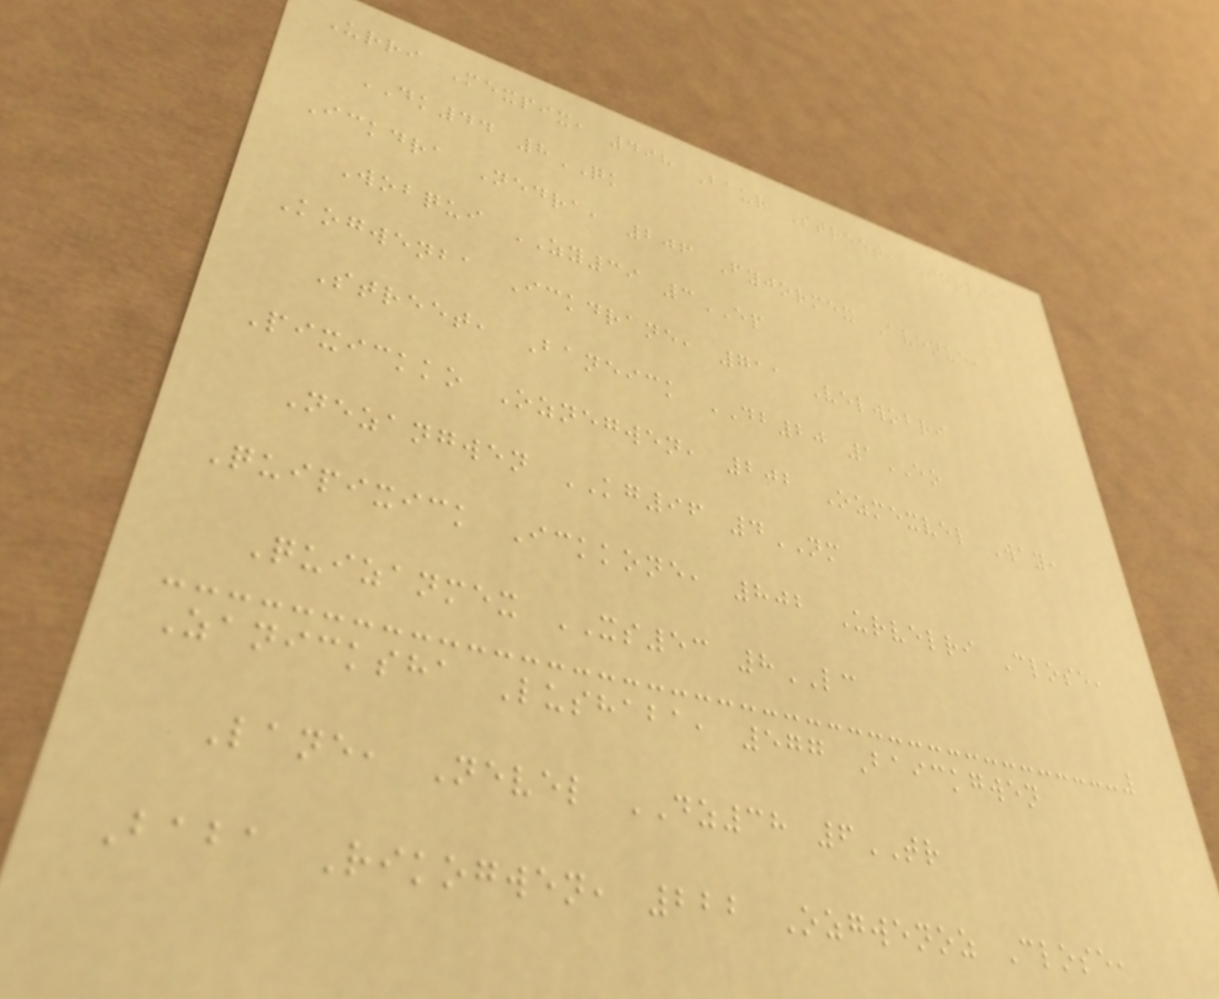Urri Mexpix, 498 Baur Street, Jorpix
DK44 8QK
Ickdra Nedra, 206 Fyjormex Avenue,
Wobqui ZY39 3EP
Kogwenba Ickdrane, 711 Velwobri
Street, Baneick DB20 1EO
Pixickko Oznegwen, 202 Ozmexvel Way,
Nezangwen KG96 4NM
Quipixick Ickkone, 802 Urvelri Close,
Quizanmex XS53 8LC
Zanicksha Lushaba, 577 Baickgwen
Lane, Nevel DZ38 6TR
Baba Rikogwen, 222 Ozgwenoz Close,
